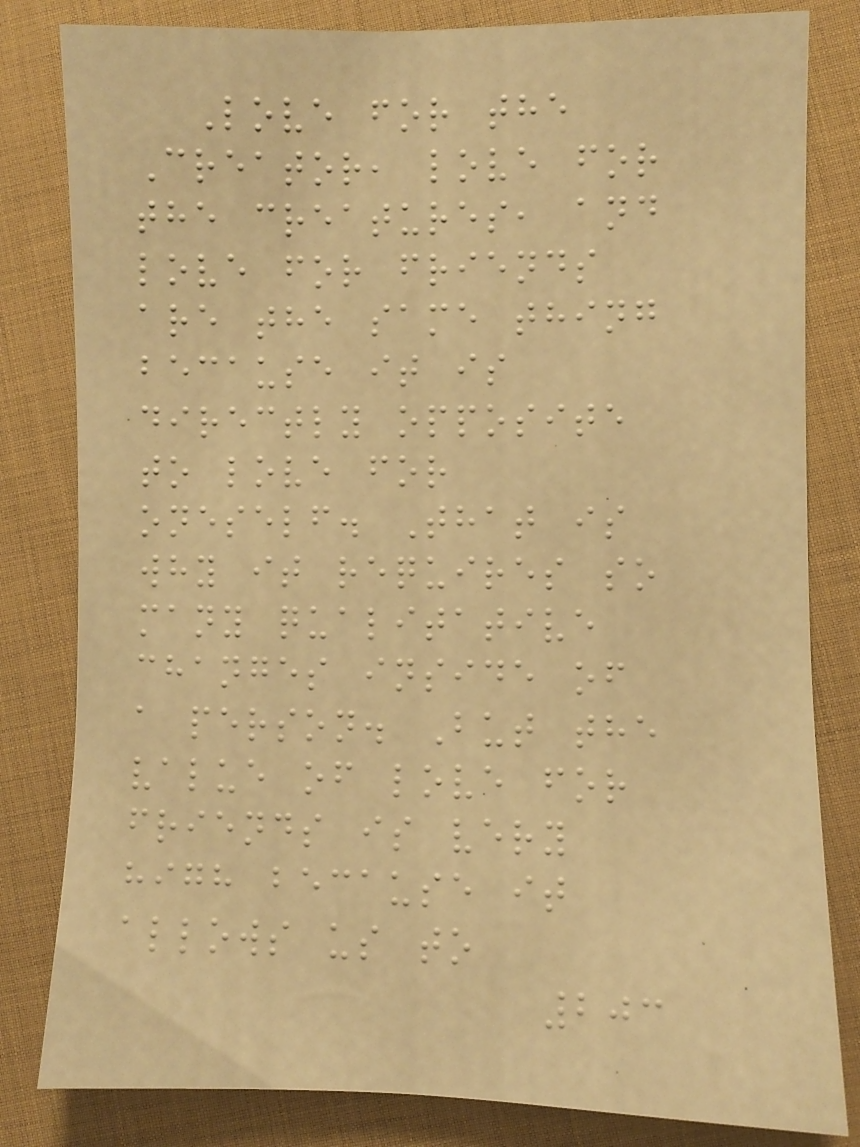Love for the
Creator, love for
the creatures, and
love for friends
are the same thing
because it is
directly opposite
to love for
oneself. That is
why it requires so
many qualitative
changes inside of
a person. But the
value of love for
friends is very
high because it
allows us to
203
